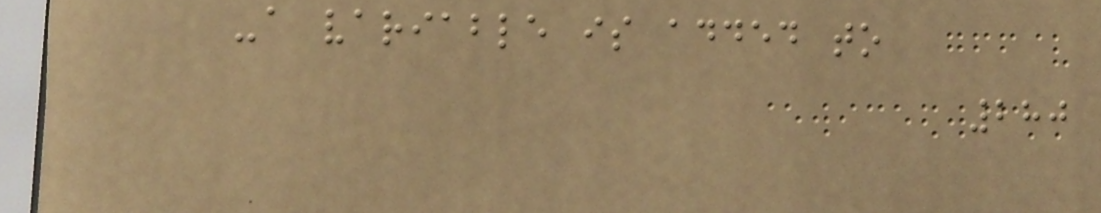-a variable is added to
280
